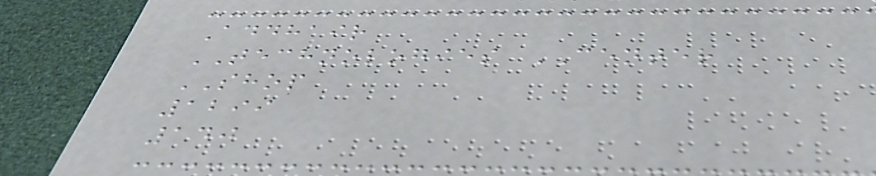Addhair
TECHNOLOGIES CENTER
SHOP
1299
140
